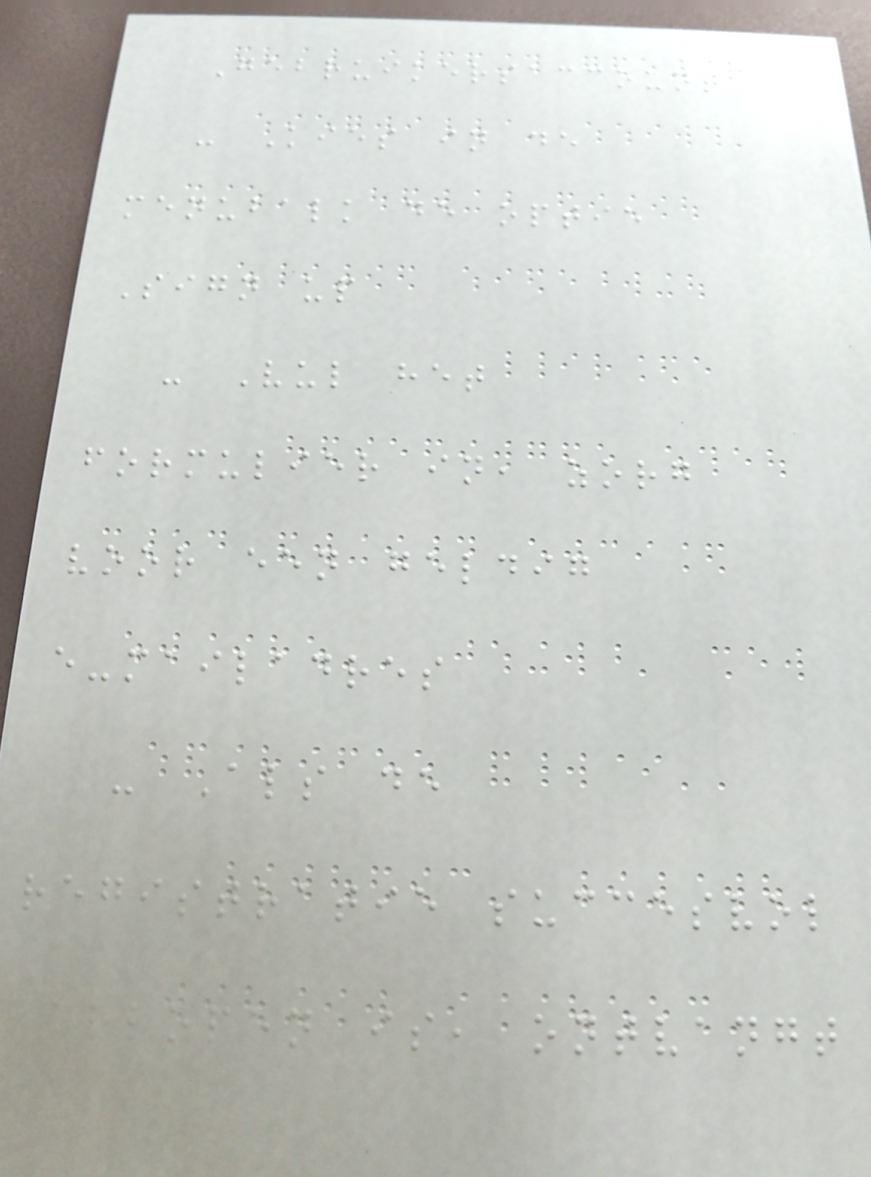Gebruikersaccount
- Kies in de
menubalk de optie
Sign up
- Vul het
formulier in, zorg
voor een geldig
e-mailadres
- Als de
registratie succesvol
verlopen is, ontvangt
